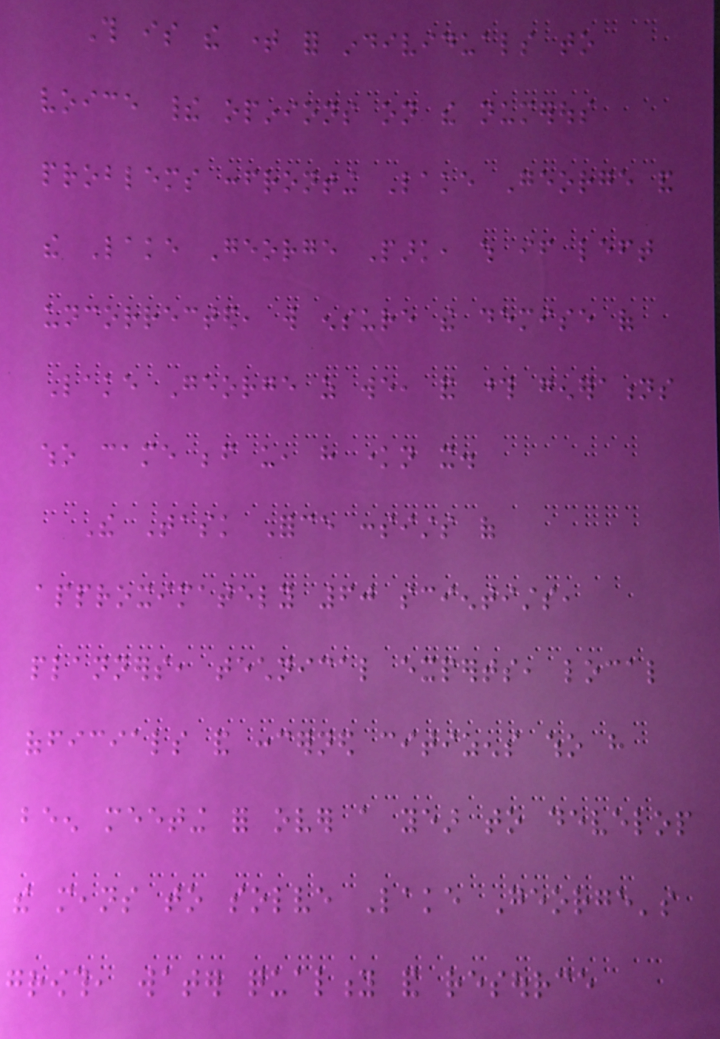This is the time for individuals to
voice their opinions on the numerous
problems confronting Lake George and
the Lake George Park, which if left
uncorrected, will ensure the demise of
Lake George as we, and those generations
who came before us, have known it.
The Task Force consists of
approximately 60 scientists,
planners, technical experts, local
officials and concerned citizens who have
been meeting for over a year to develop
the means to solve Lake George's
growth, water quality and resource
